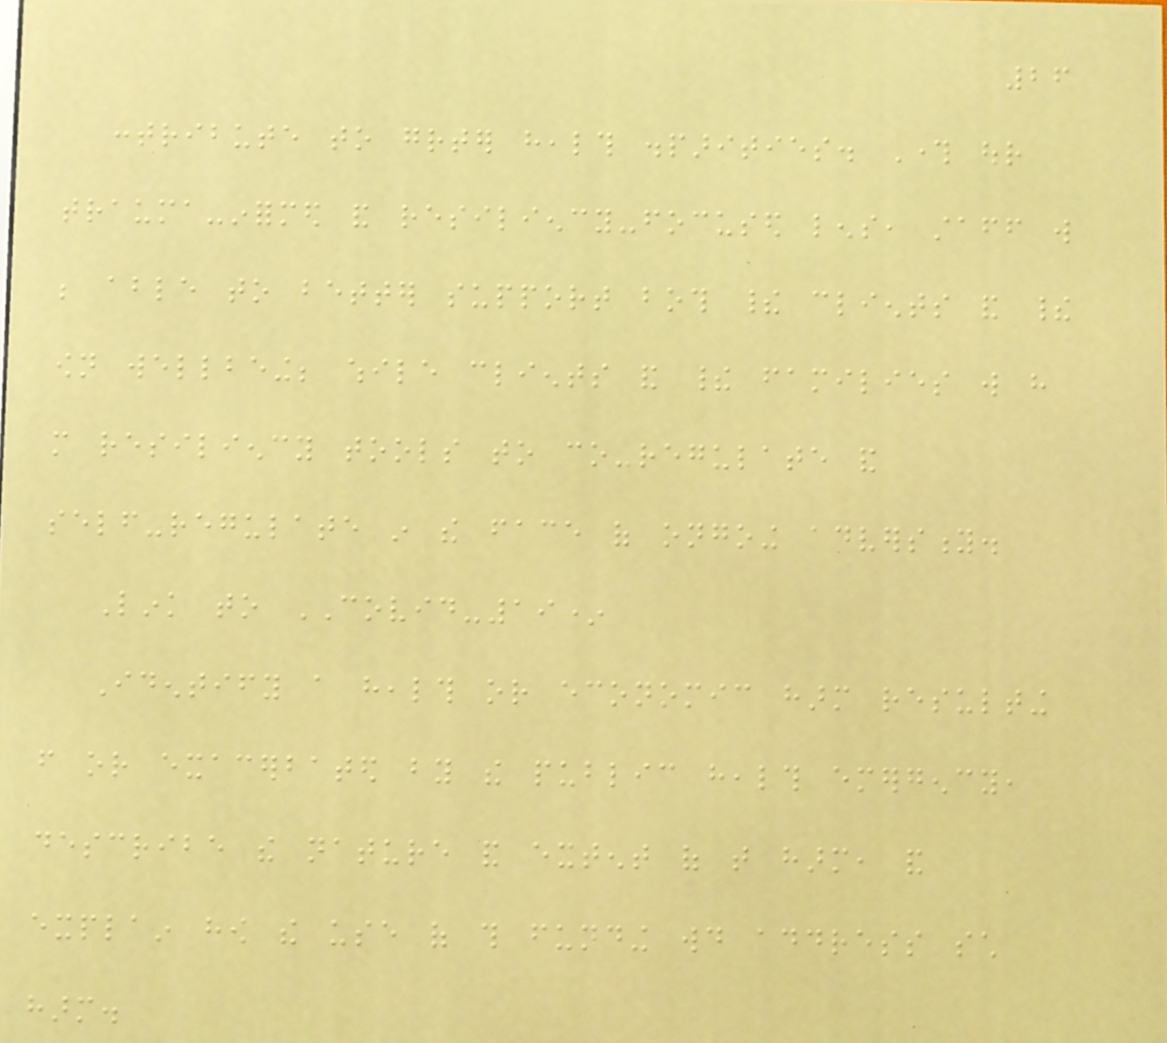26
contribute to greater health disparities. Through our
trauma-informed and resiliency-focused lens, staff will
be able to better support both their clients and their
own wellbeing; while clients and their families will have
more resiliency tools to co-regulate and
self-regulate in the face of ongoing adversity.
Link to COVID-19*
Identify a health or economic harm resulting
from or exacerbated by the public health emergency,
describe the nature and extent of that harm, and
explain how the use of this funding would address such
harm.
